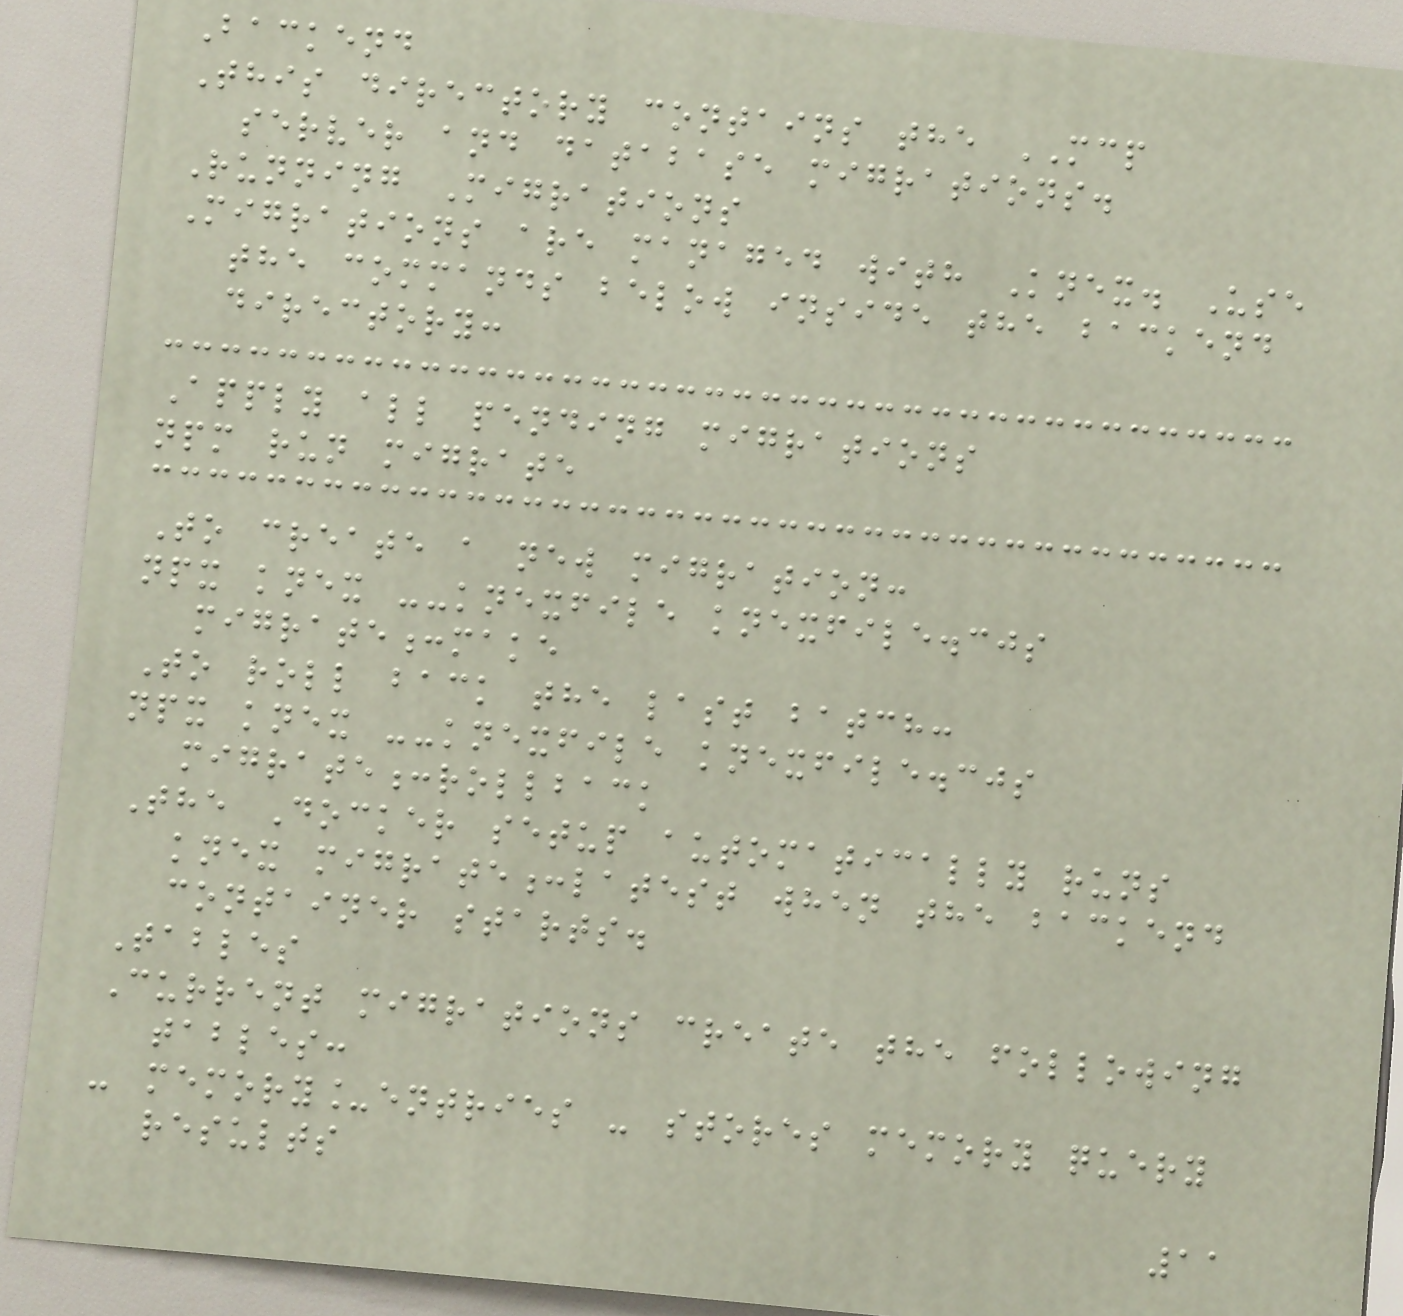Backend
This directory contains the MCP
server and database migrations.
Running Migrations
Migrations are managed with Knex. Use
the commands below inside the backend
directory:
Apply all pending migrations
npm run migrate
To create a new migration:
npx knex --knexfile knexfile.cjs
migrate:make
To roll back the last batch:
npx knex --knexfile knexfile.cjs
migrate:rollback
The Docker setup automatically runs
knex migrate:latest when the backend
container starts.
Tables
Current migrations create the following
tables:
- memory_entries - stores memory query
results
11
